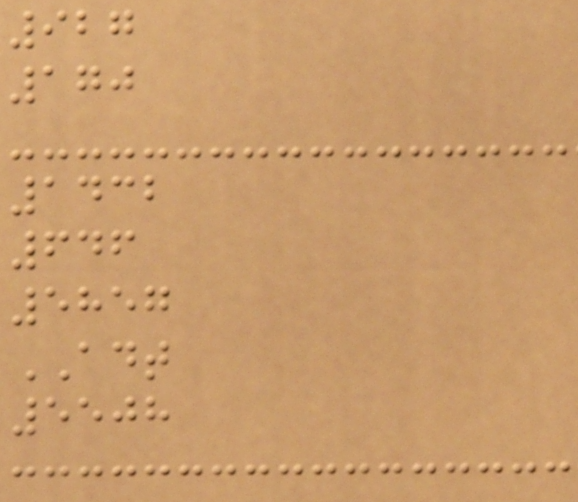927
170
1432
646
5857
ADT
5508
